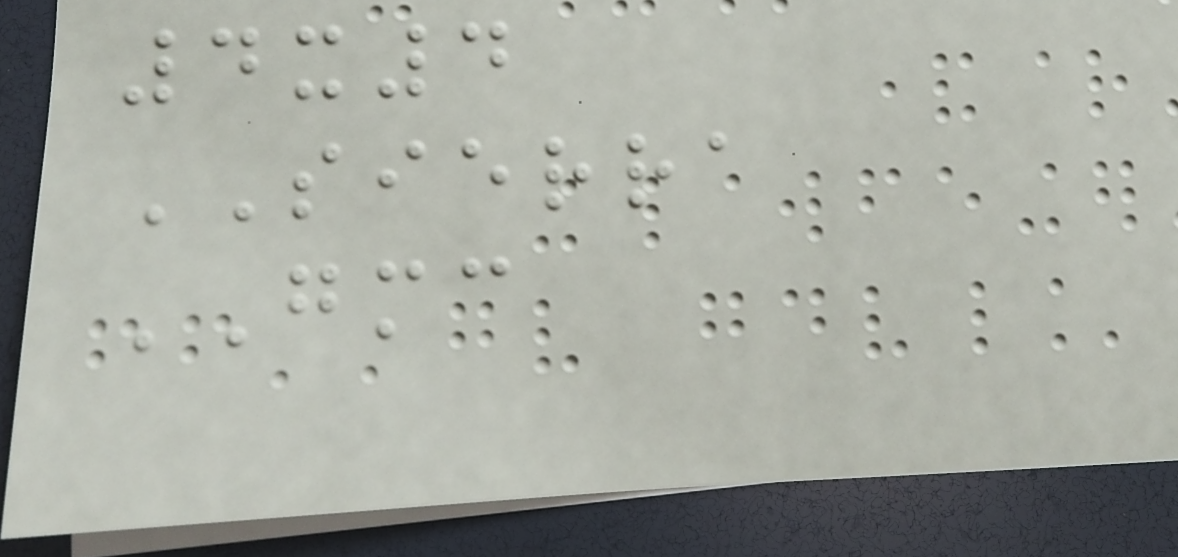4x4
SIERRA
GMC
